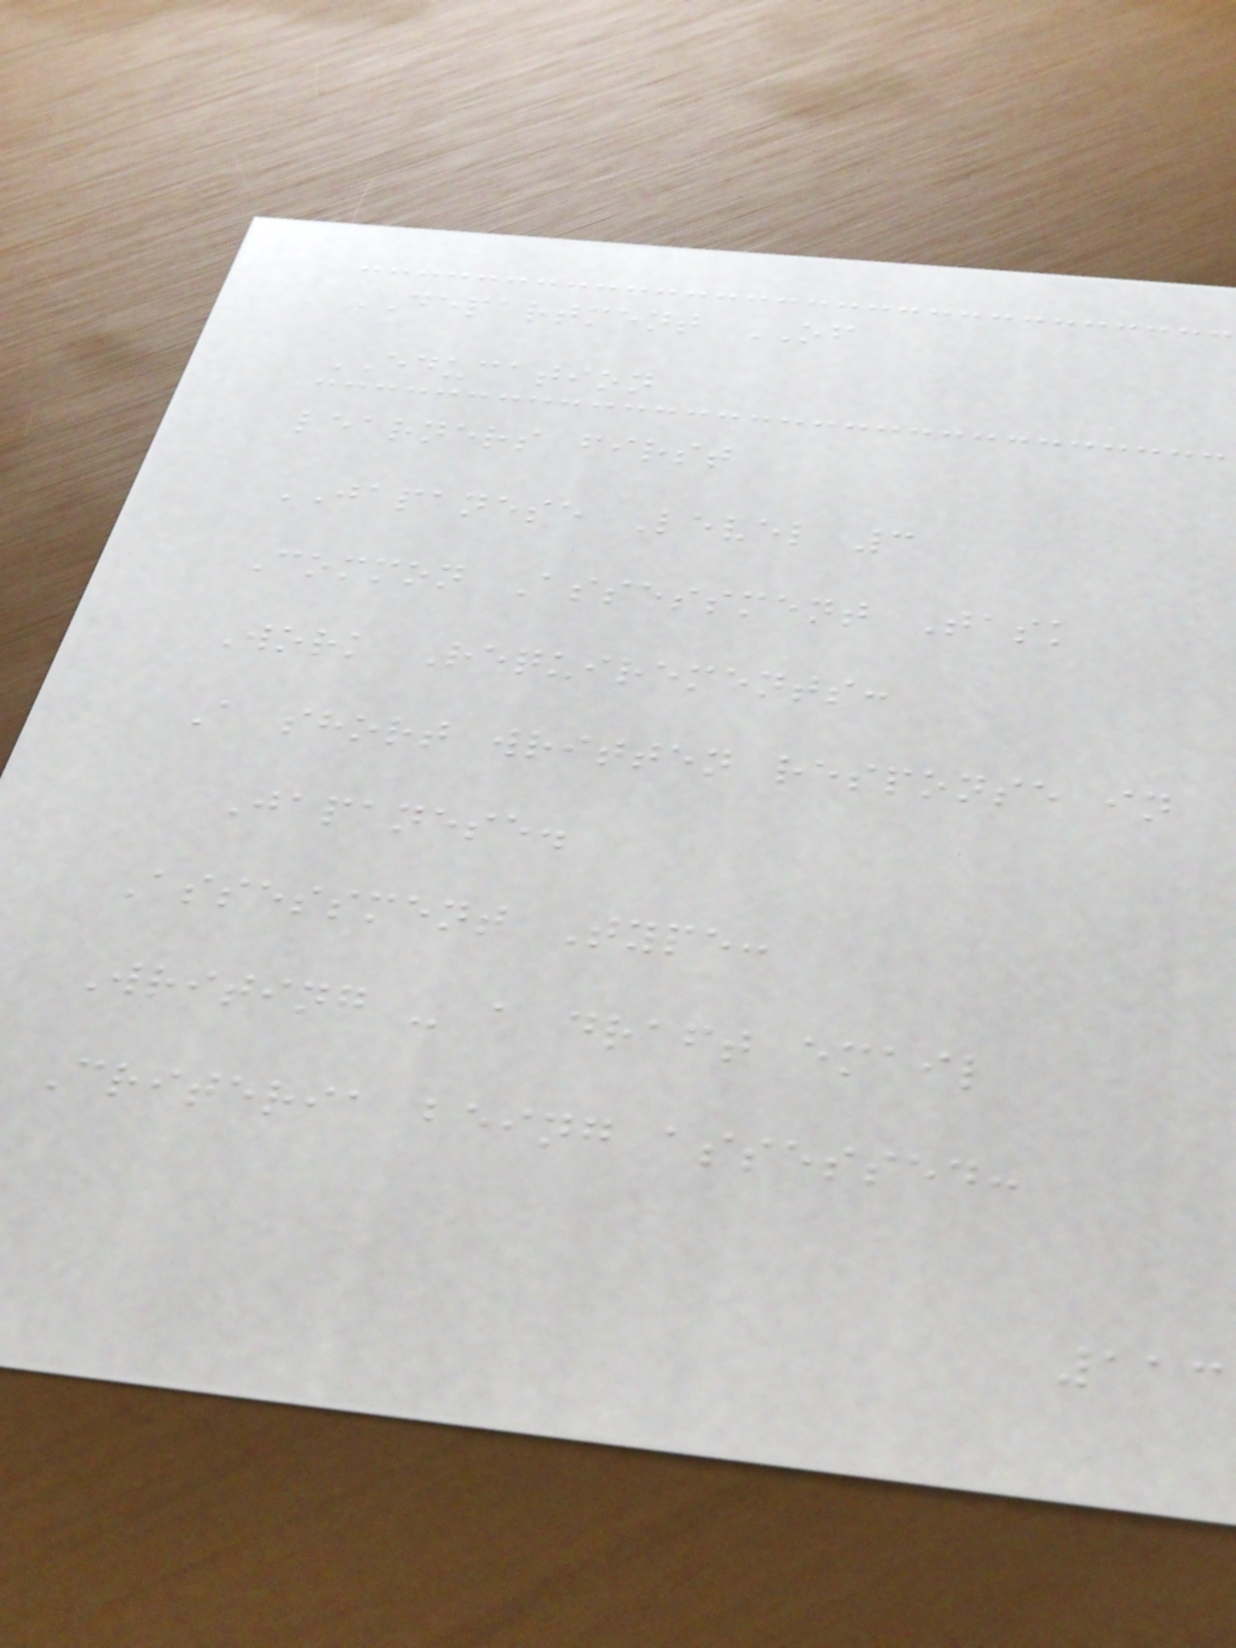DEPARTMENT OF
EDUCATION
learners first
JAPANESE Level 3
Common Assessment Task
Work Requirements:
A short written response in
Japanese.
Assessment Type:
Writing - a draft email
Criteria being assessed:
113
